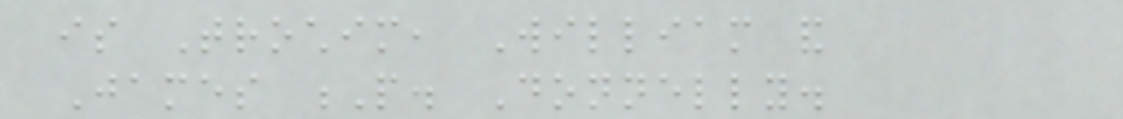is Trochim, William and
James P. Donnelly.
